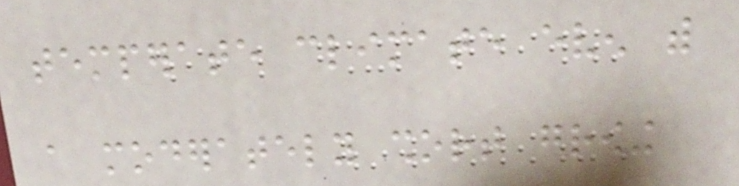temperate climate even with
a moderately short growing
